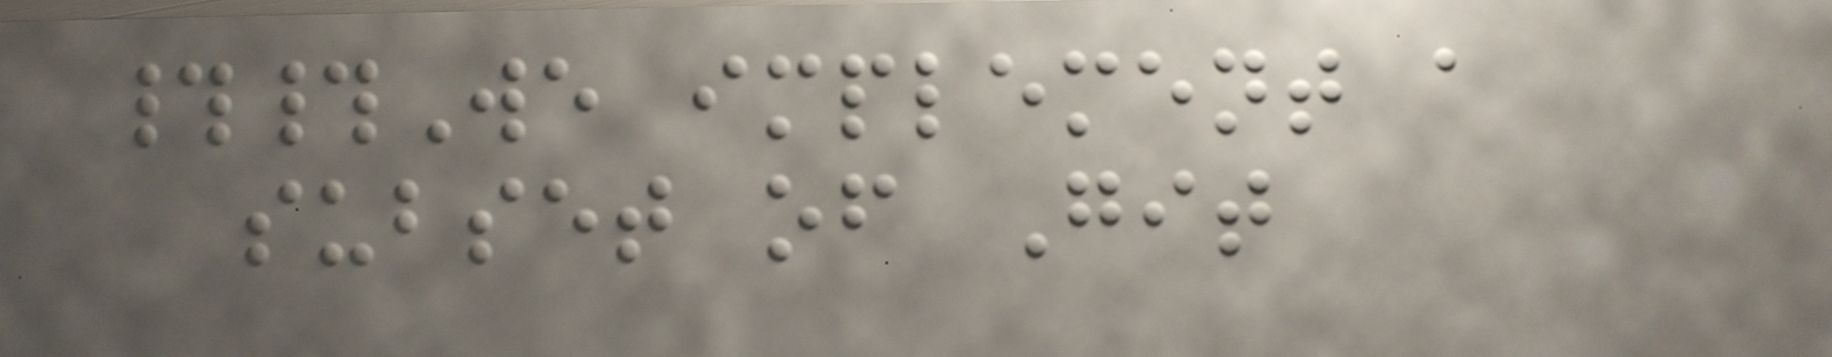##We implement a
subset of Git
